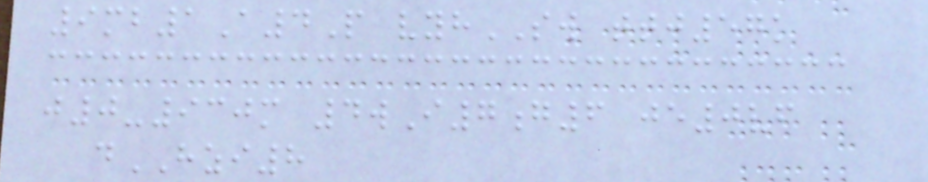9mb1A4P vyhSW ttj57k
j0-930m 4wI7g6 je0vf
dHZI8
